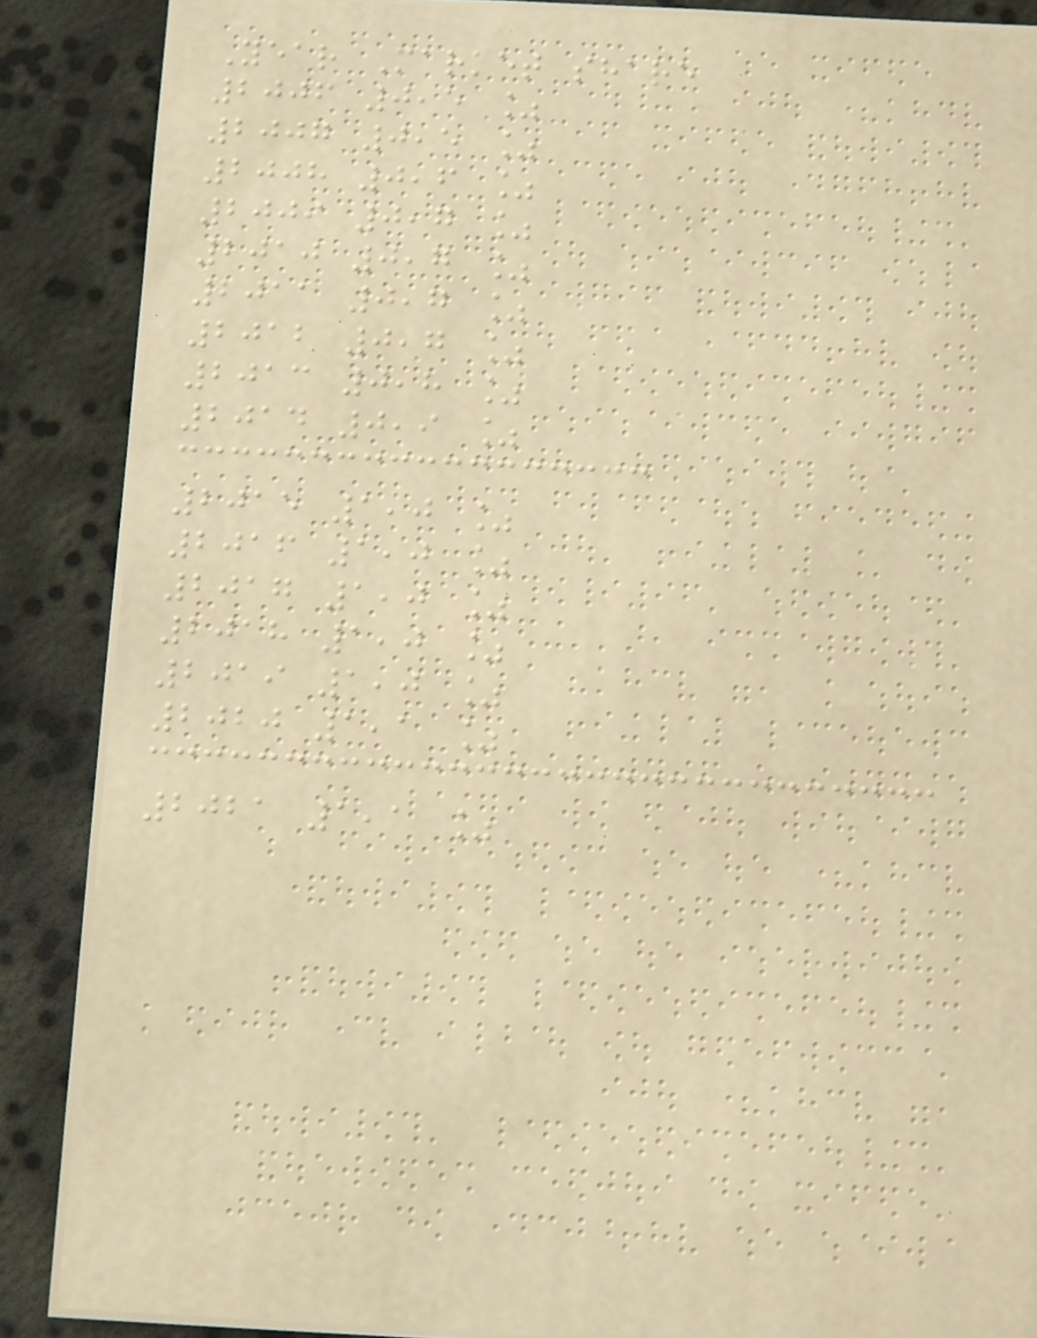Year Market share
2006 0,5 %
2007 0,5 %
2008 0,6 %
2009 0,7 %
2010 0,7 %
2011 0,7 %
2012 0,7 %
2013 0,8 %
2014 0,9 %
2015 1,0 %
2016 1,0 %
2017 1,0 %
2018 1,0 %
2019 1,0 %
2020 1,1 %
2021 1,1 %
